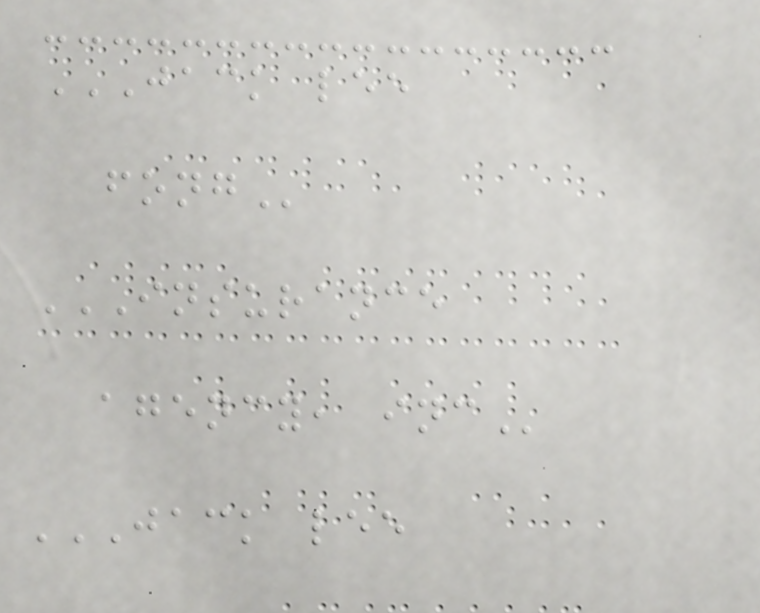JACK LEE
FONG
INSURANCE
AGENCY, INC
JACK LEE
